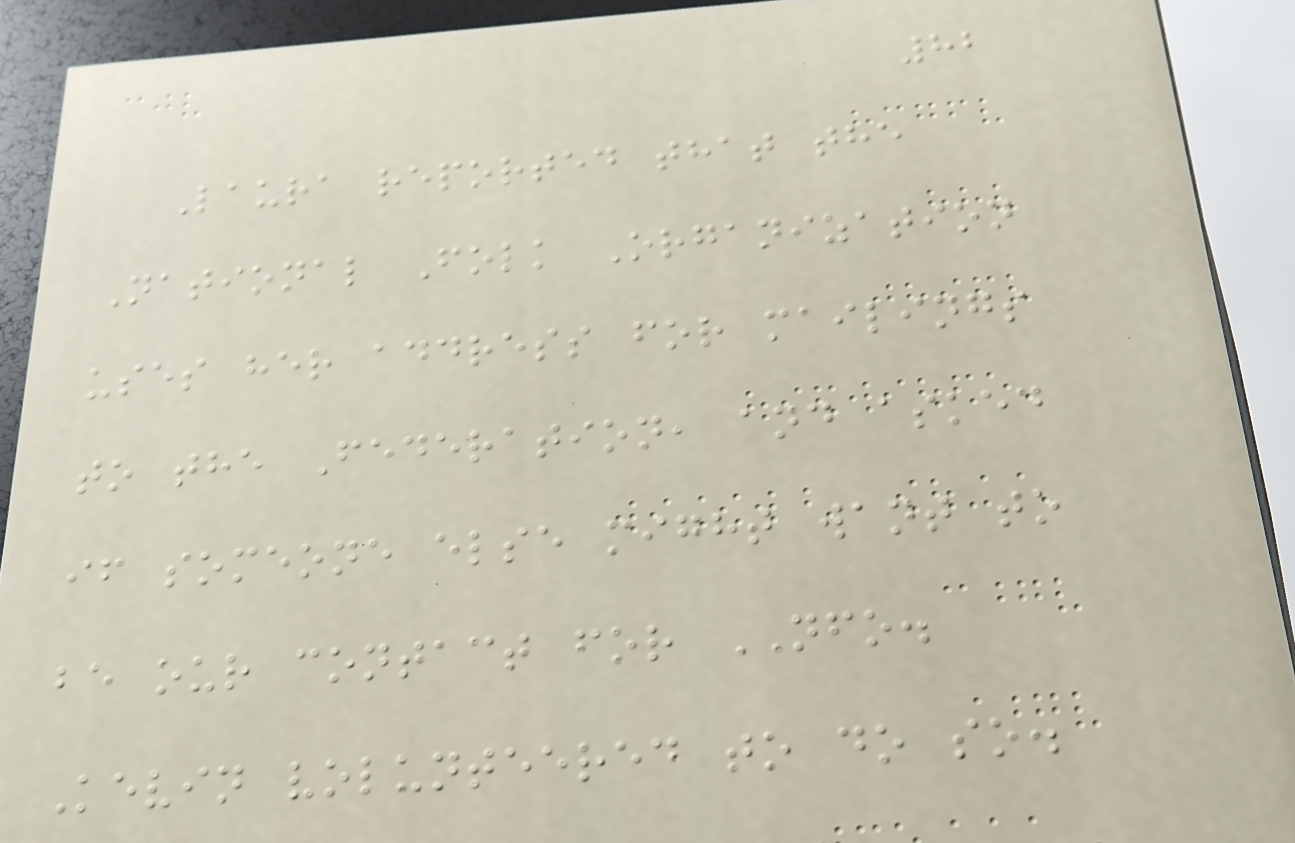82
Laura reported that the
National Folk Organization
uses her address for mailings
to the Federation, and asked
if someone else might want to
be our contact for NFO.
Kevin volunteered to do so.
